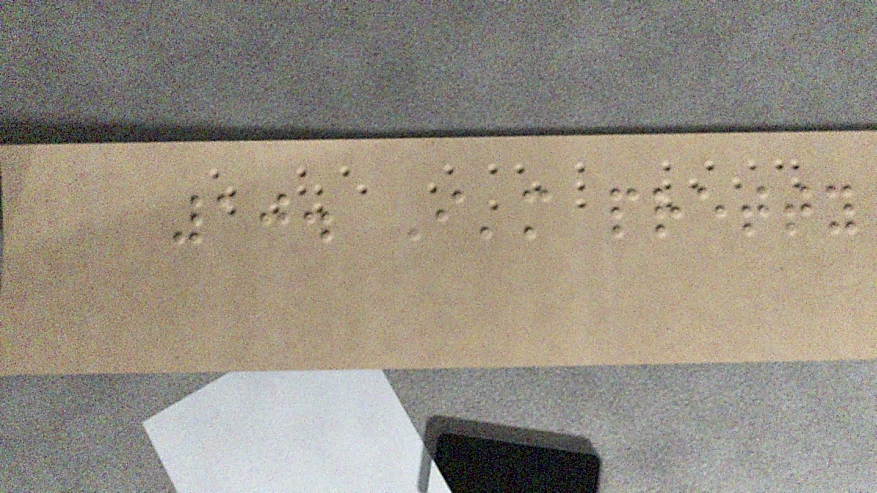10. I'm pretty
